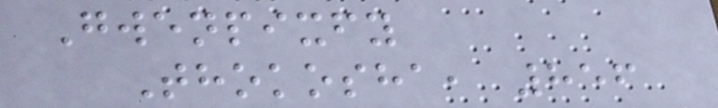Gwenpixfy
Thokosha, 856
